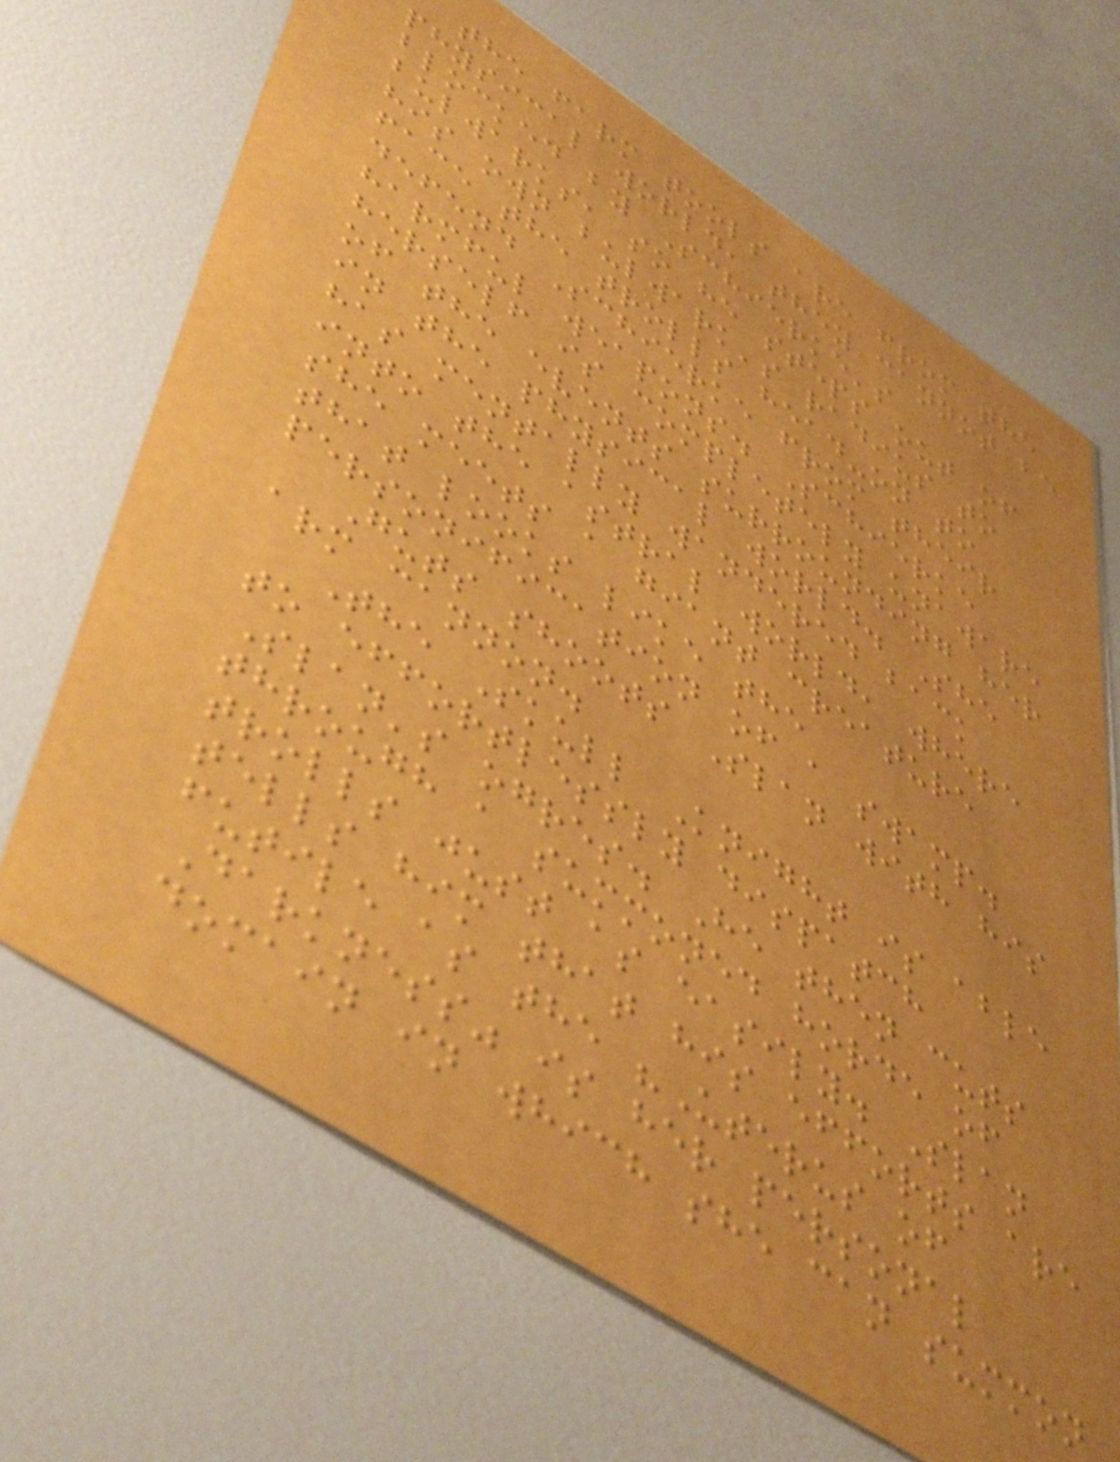the farm tools are from the
physical world, they cannot be
blocked by Schierke's
bulwarks, so he steps out of
his own bulwark's radius to
face the trolls head-on to
defend Schierke from their
harmful weapons. Schierke
herself is completely unaware
of the events surrounding her
in the physical world. She
has mentally wandered back
into the astral world, where
she meets a giant creature
that looks like the
personification of a swamp.
Guts shoots Slan with his
arm cannon.
The Skull Knight is able
to effortlessly dispatch
Slan's ogres. He then cuts
through a summoned horde of
trolls just as easily. Slan
tells him that his efforts are
futile as the "Uterus of
Darkness" is her personal
domain in which she can summon
